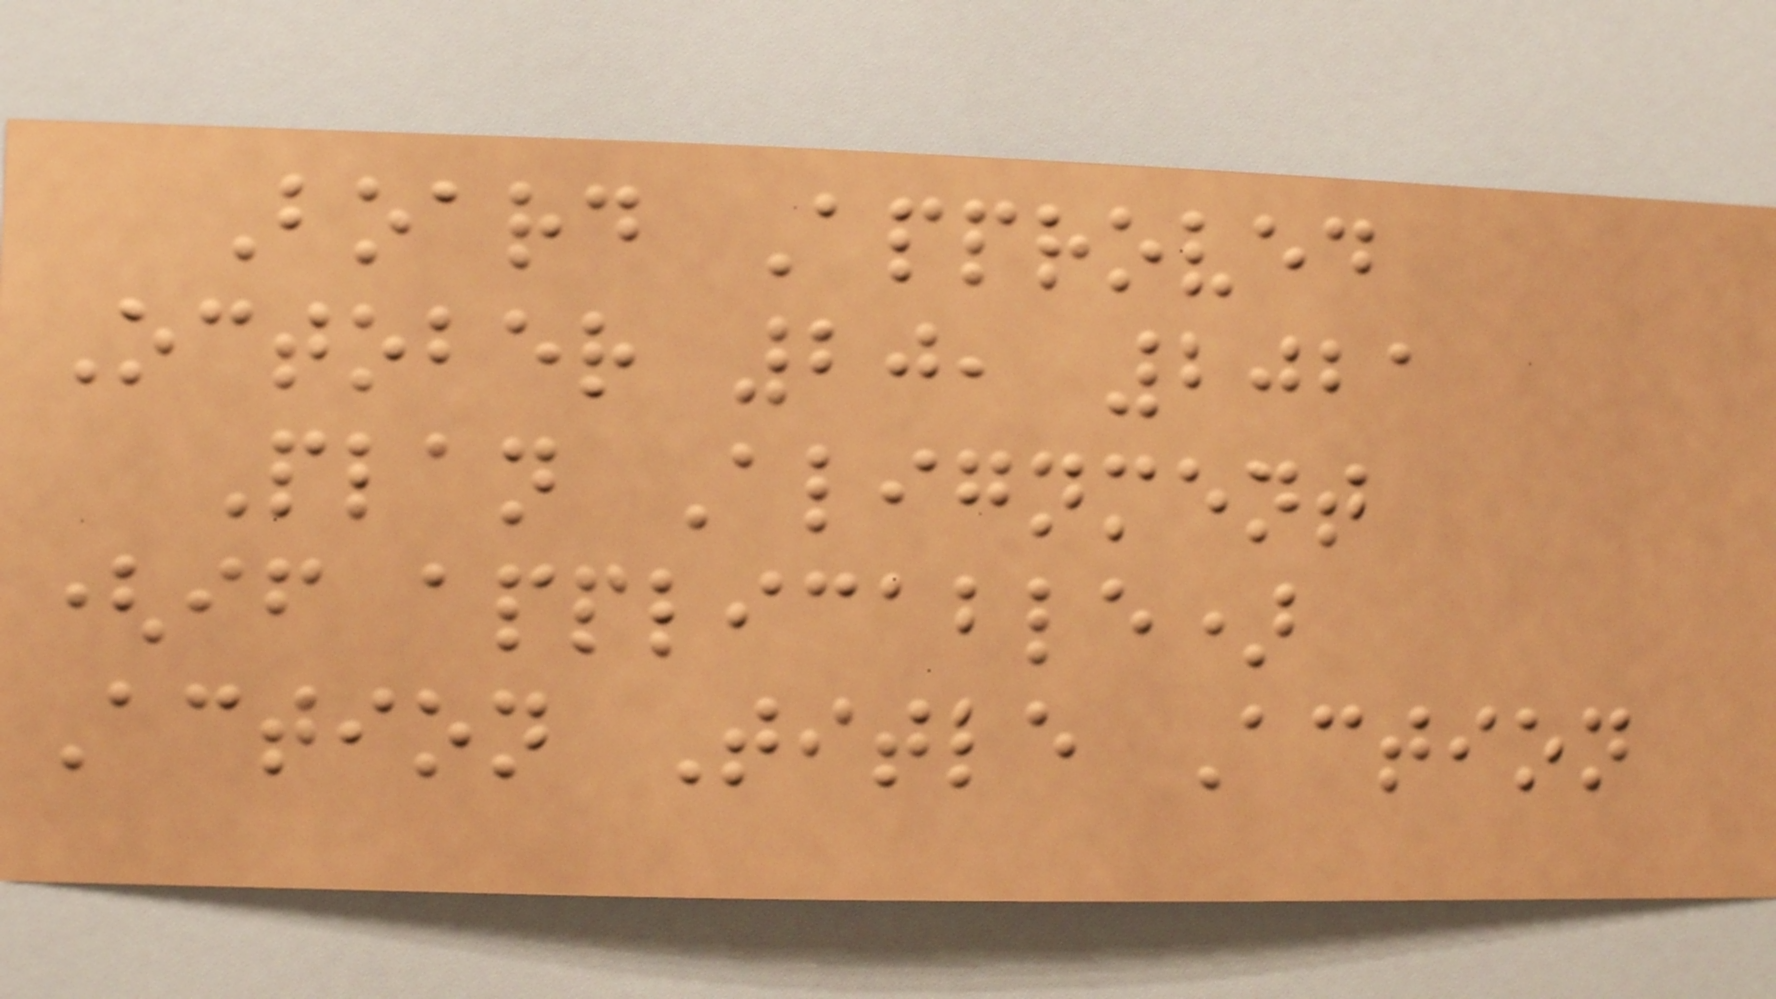Board Approved
October 20, 2021
Plan Alignment
(if applicable)
Action Title Action
